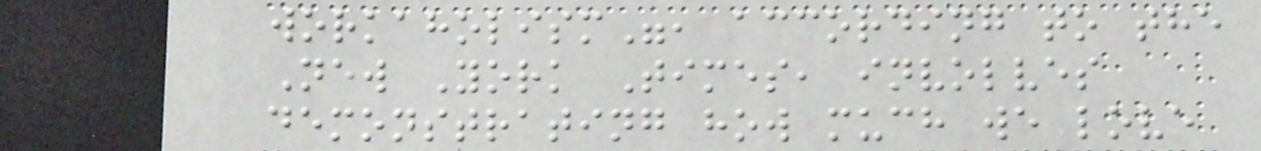workaholism", according to the
New York Times, involves
demonstrating how much we love
